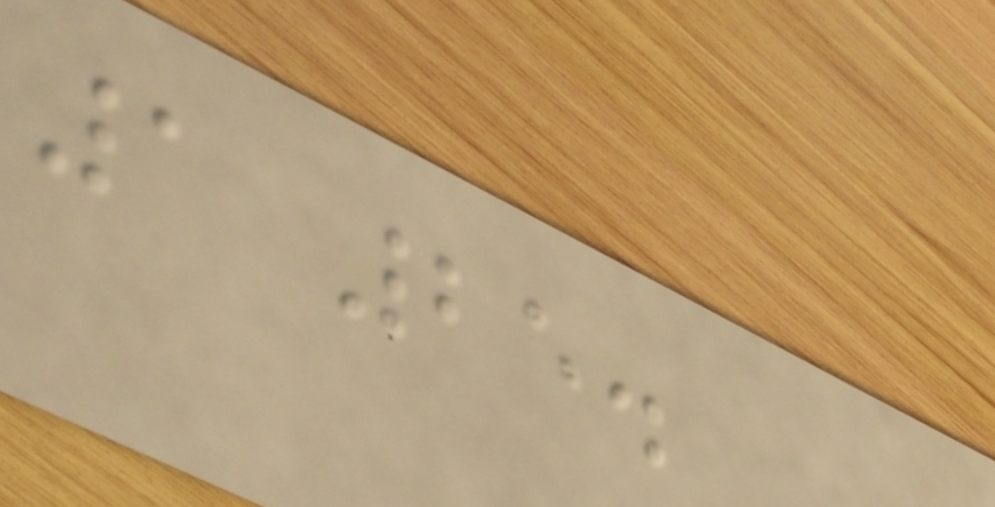1 25.
